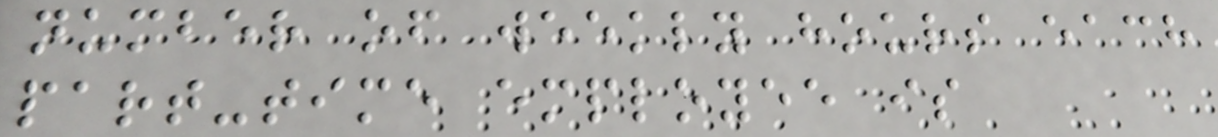number of weekly hours each
part-time employee is
